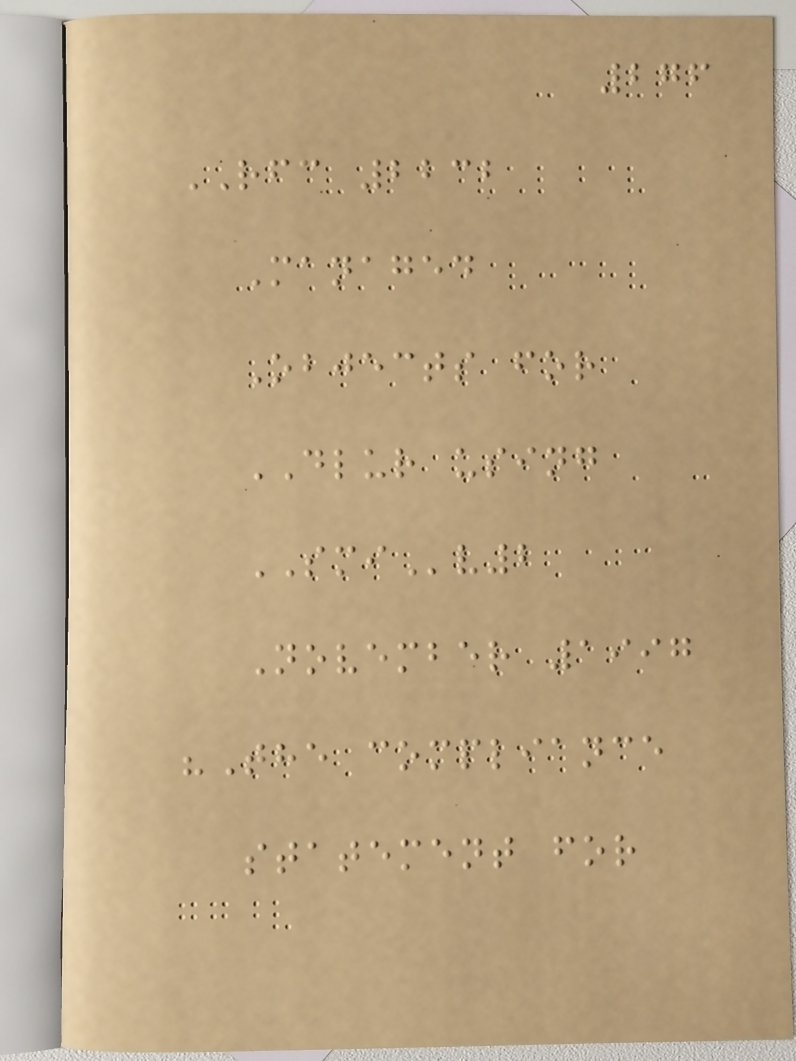276
RFC 2232
Managed
Objects for
DLUR using
SMIv2
November 1997
"The compliance
statement for
